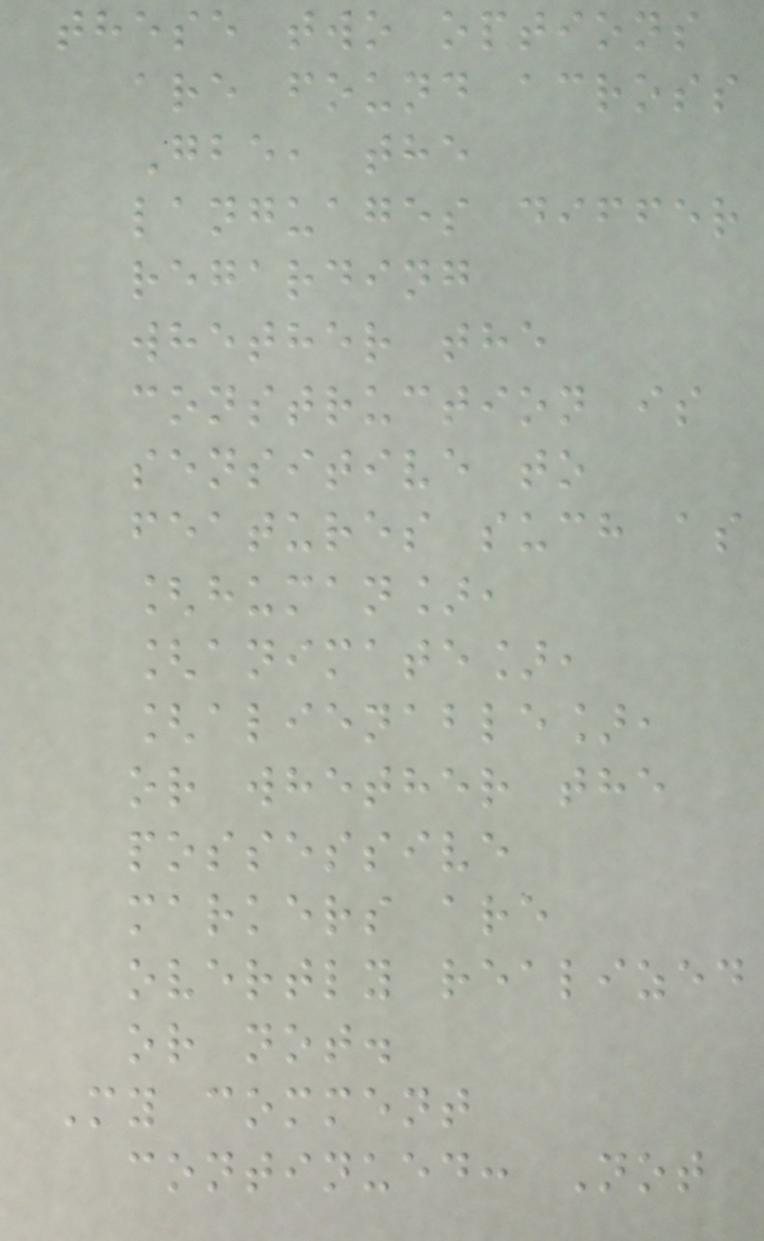these two options
are found across
Gbe, the
languages differ
regarding
whether the
construction is
sensitive to
features such as
[human],
[animate],
[alienable],
or whether the
possessive
markers are
overtly realized
or not.
My comment
continued: Not
